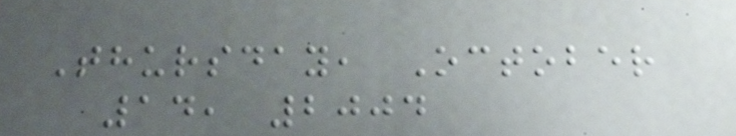Thursday, October
14, 2004
